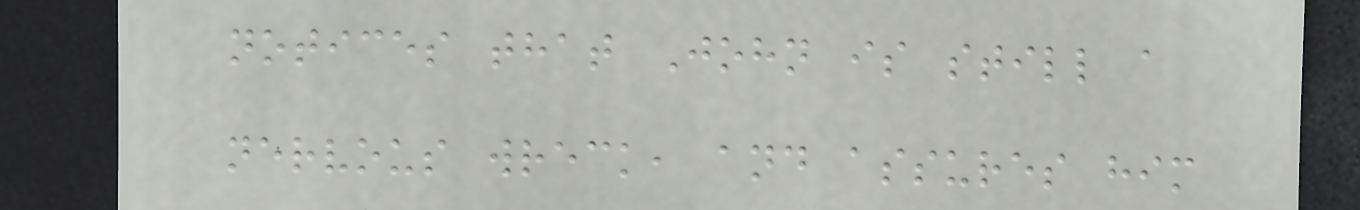notices that John is still a
nervous wreck, and assures him
